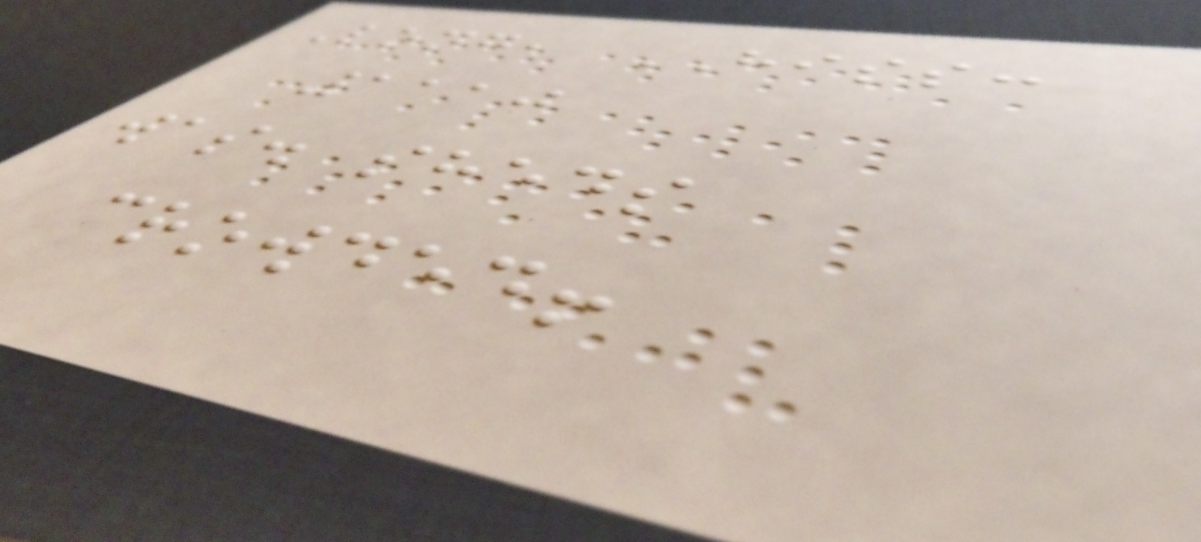Long, HISS:
1110
was. sheds
crowded!
